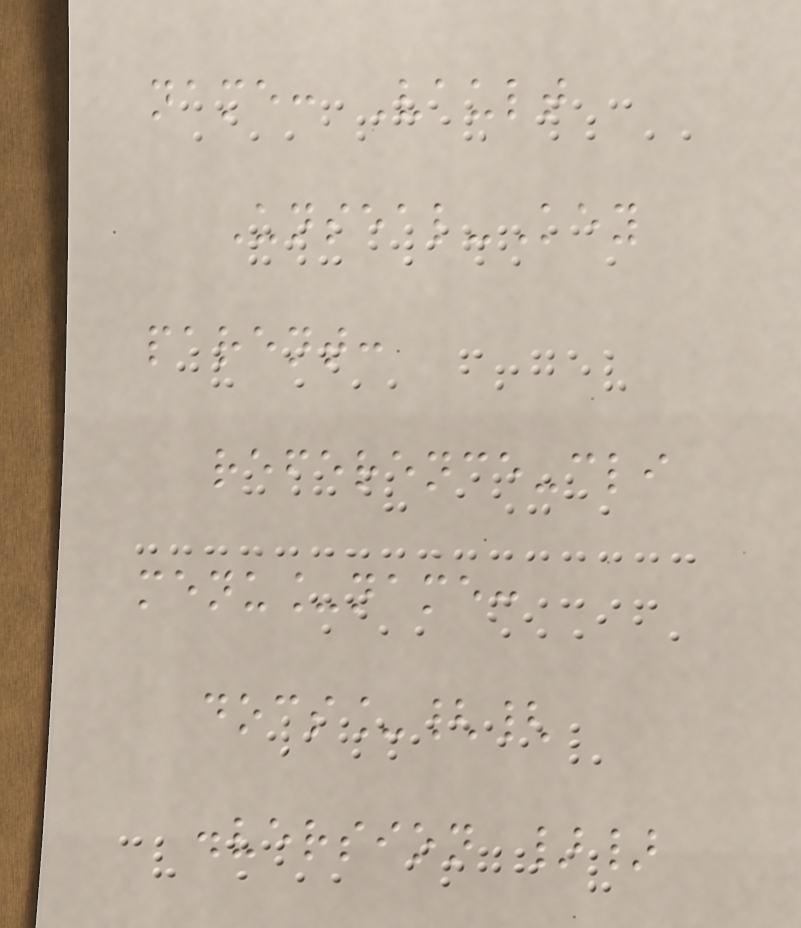name: Vault
Unseal-Key
parent:
reference-cli
menu_name:
docs_{{
.version }}
